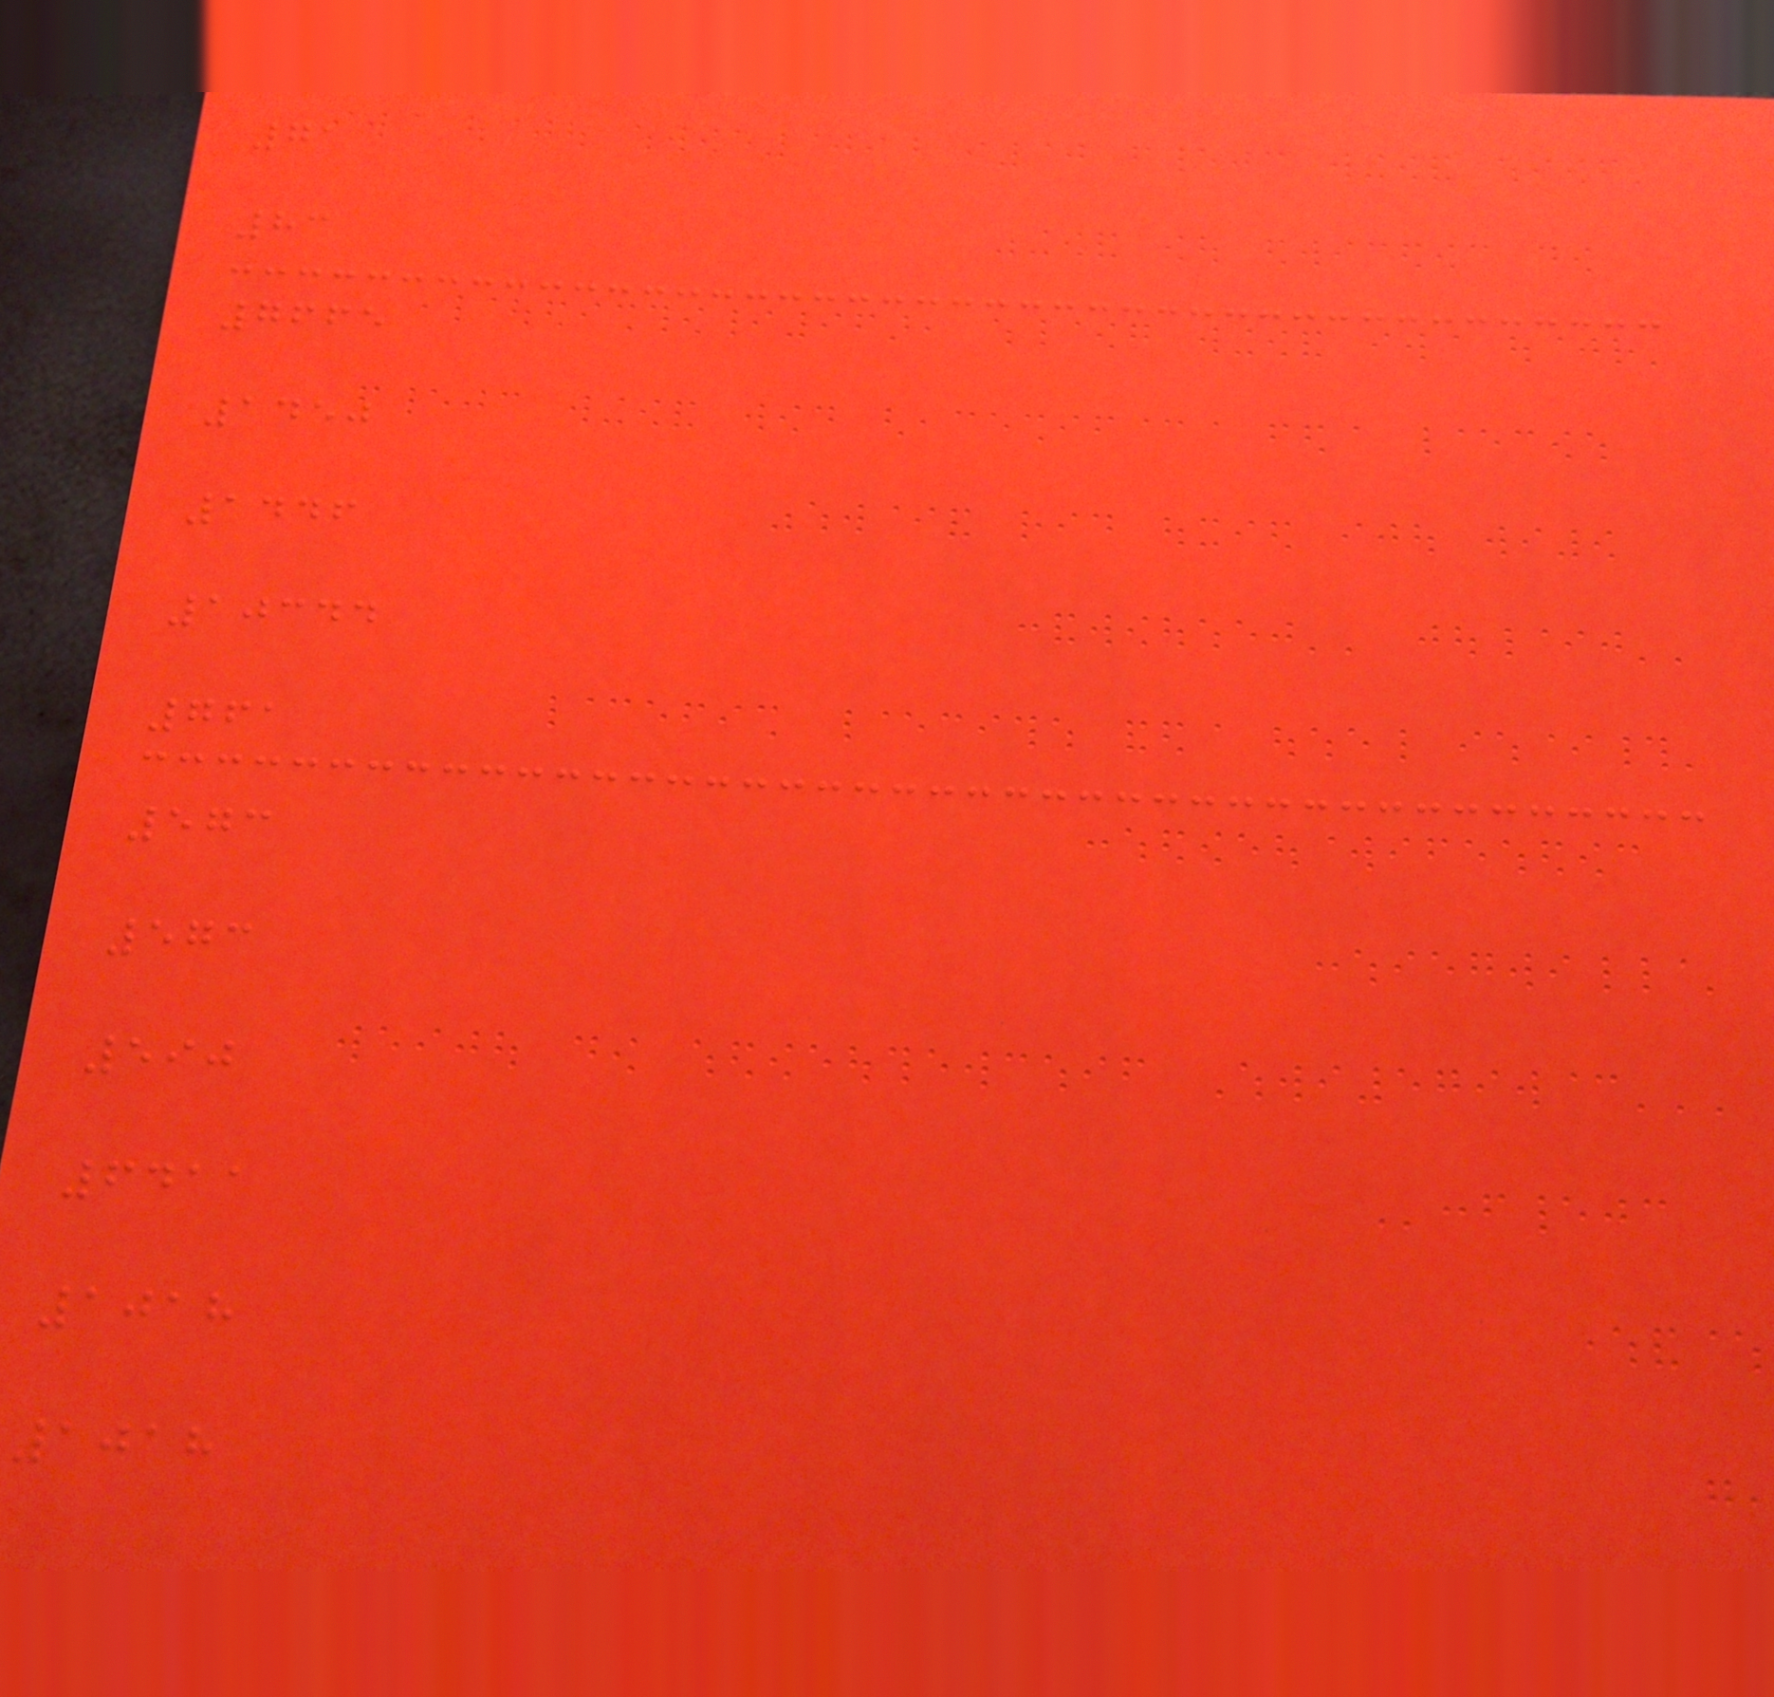71
83
7665
1450
1446
10344
761
573
573
590
6411
1018
1018
